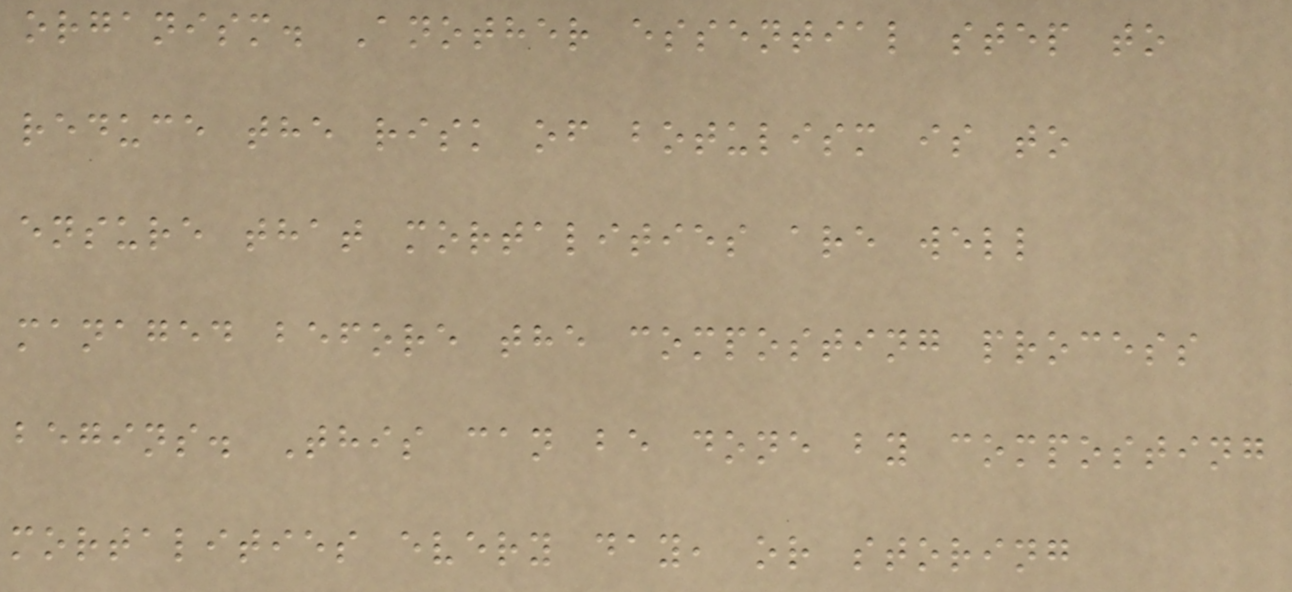organism. Another essential step to
reduce the risk of botulism is to
ensure that mortalities are well
managed before the composting process
begins. This can be done by composting
mortalities every day, or storing
